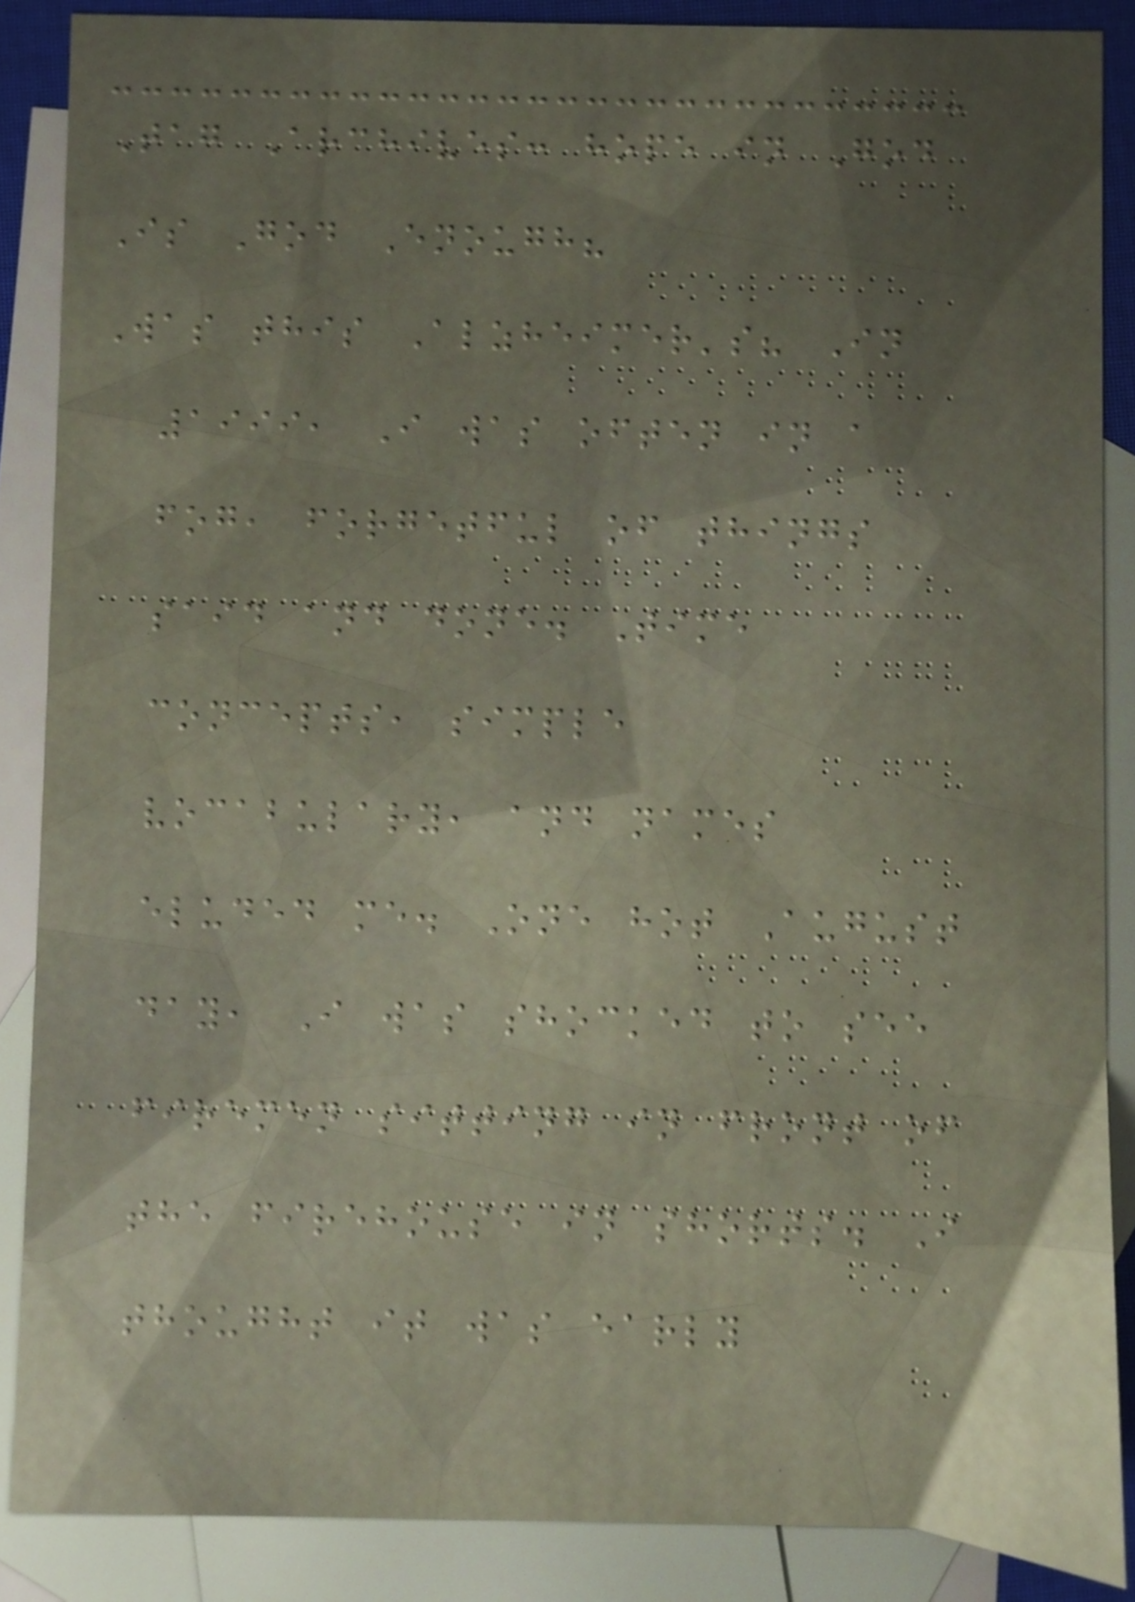Tag Archives: hope in God
Is God Enough?
Was this Alzheimer's? In
1999, I was often in a
fog, forgetful of things
said and done. Time
concepts, simple
vocabulary, and names
eluded me. One hot August
day, I was shocked to see
firemen sitting in front of
the firehouse in shorts. I
thought it was early
